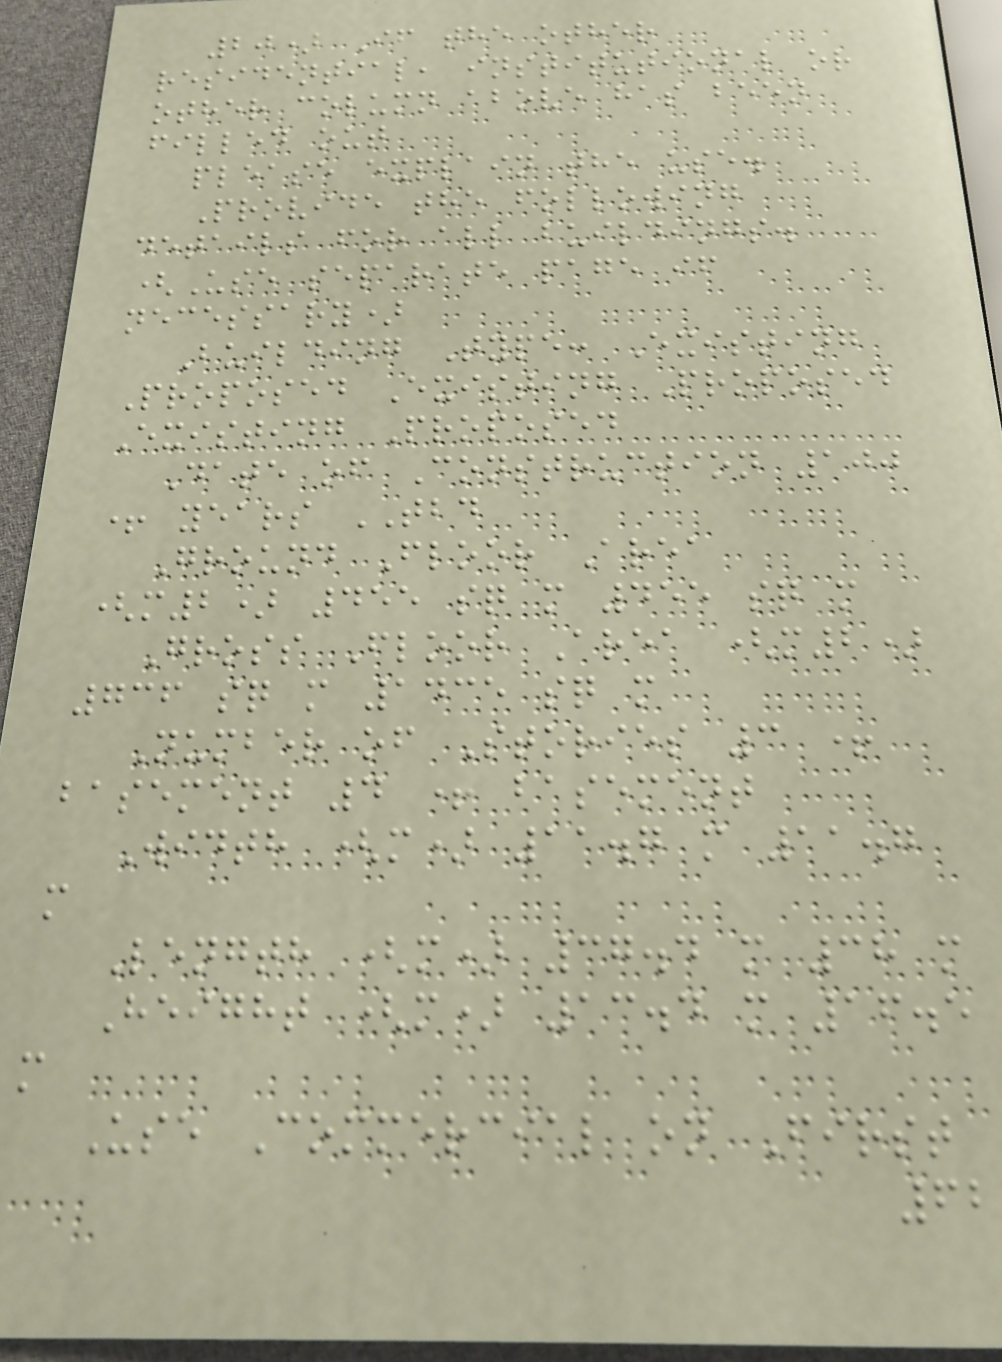20) If the other
residential, institutional or
other column above has been
filled out
please explain the use.
Provide the following
details for all buildings.
(Use separate page if
necessary)
Building Type: Existing
Proposed Existing Proposed
Existing Proposed
Date of Construction 100
+ years TBD
Ground Floor Area
(m2) 455 sq m 455 sq m
Gross Floor Area (m2)
736 sq m 1435 sq m
Number of Stories 3 +
basement 4 + basement
Width (m) 11.7 m 11.7
m
Length (m) 37.4 m 38 m
Height (m) 13.4 m 16.5
m
Use Commercial on First
62
